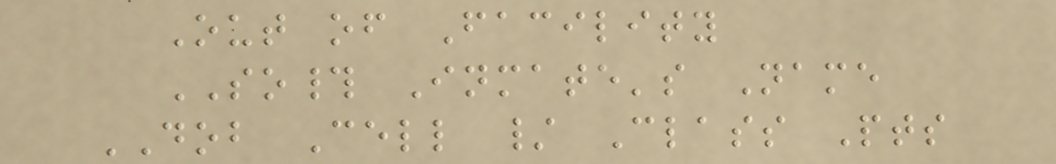Out of Facility
SO# Inmate's Name
DOB Cell / Class Pts
